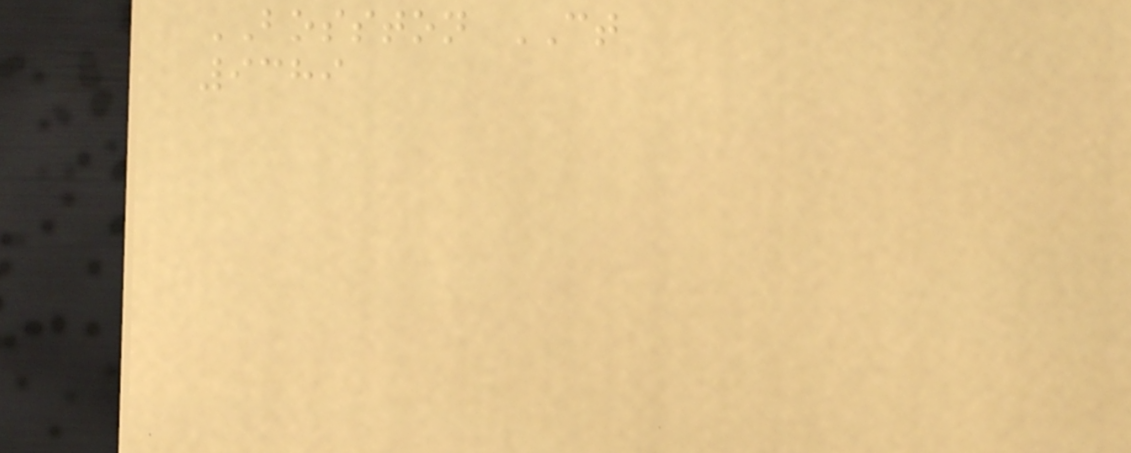BOSSTON CT
9389
